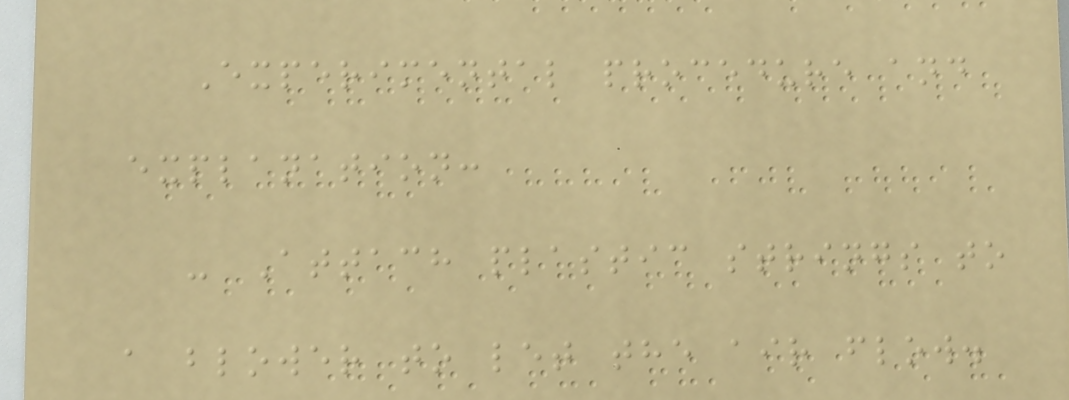Experimental procedure and
explanation:
- Attach plastic strings to
a blower to let the air flow.
